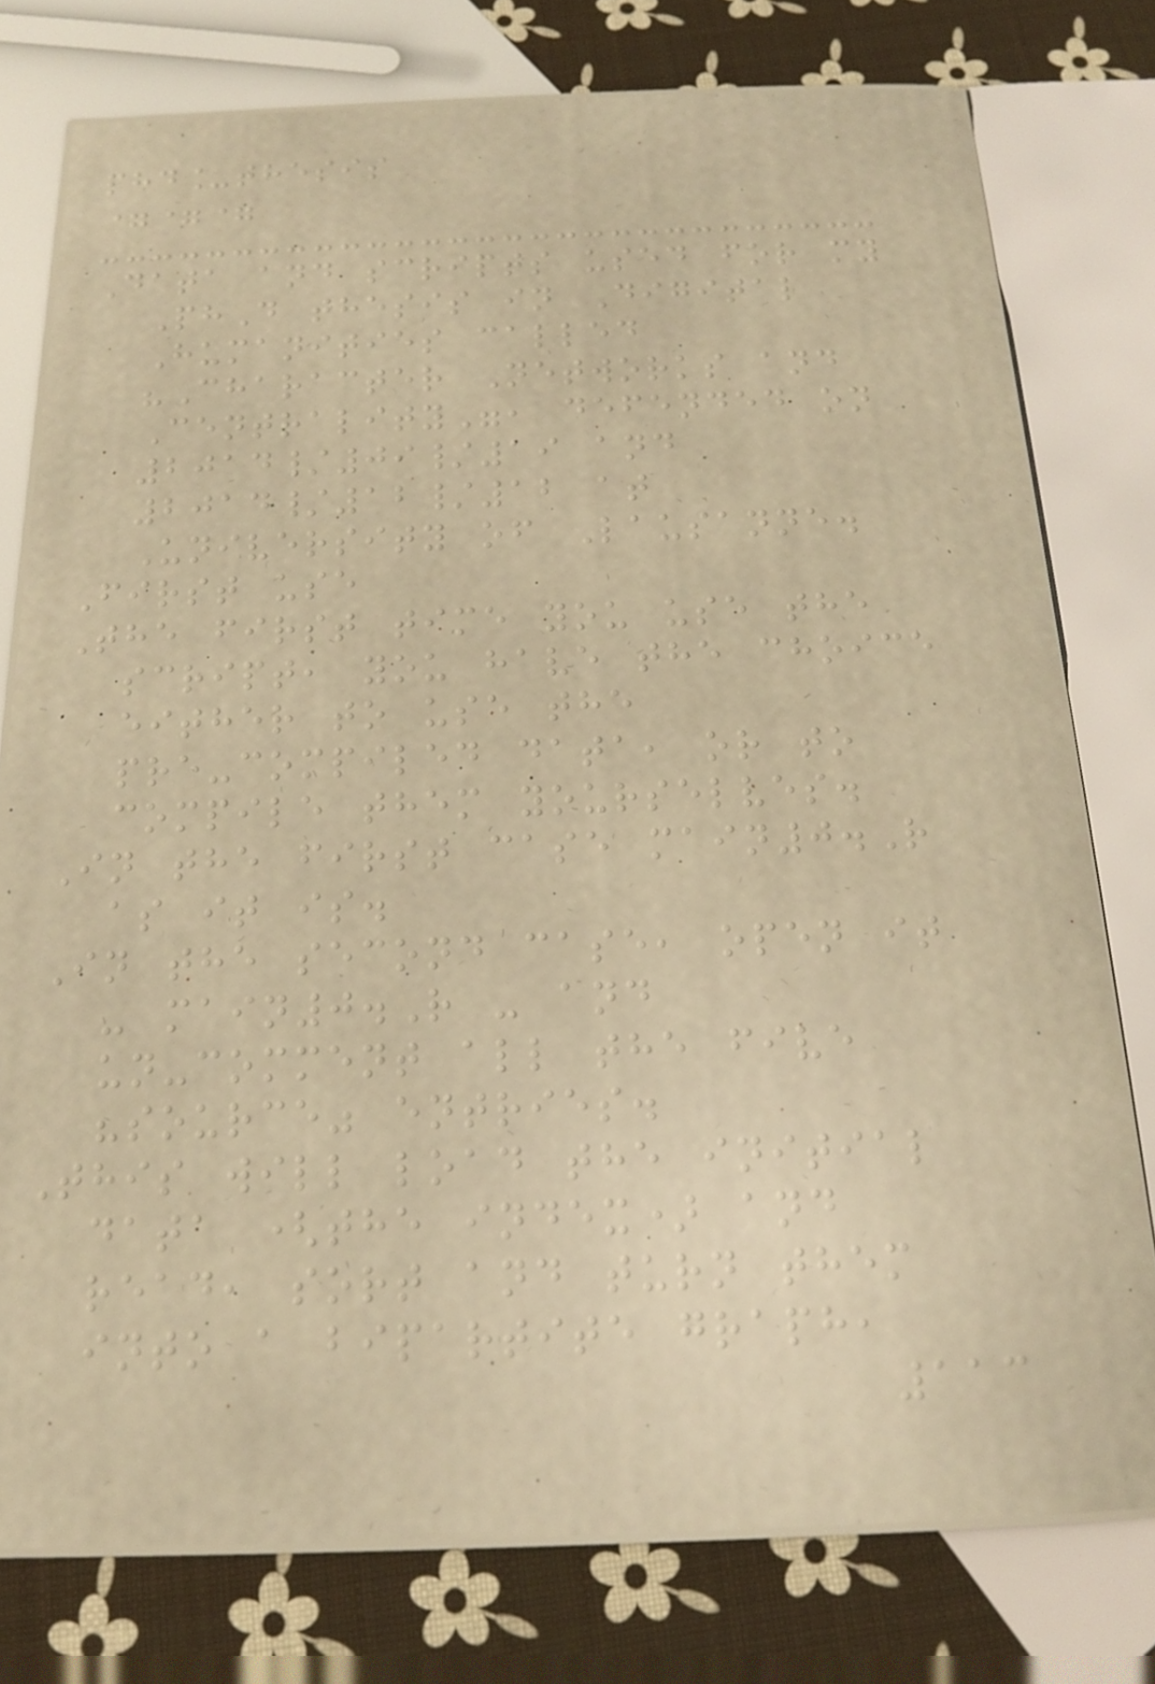phd_thesis
===
Data and scripts used for my
PhD thesis in Digital
Humanities called
"Character Networks and
Centrality", defended on
2014/09/19 and
2014/12/12 at
University of Lausanne.
First use
The first time you use the
script, you have the choice
either to use the
pre-compiled data, or to
compile them yourselves.
In the first case main0.R
as it is.
In the second case, open it
- main0.R - and
un-comment all the five
"source" entries.
This will load the initial
data (the index) and
read, sort and turn them
into a bipartite graph,
113
